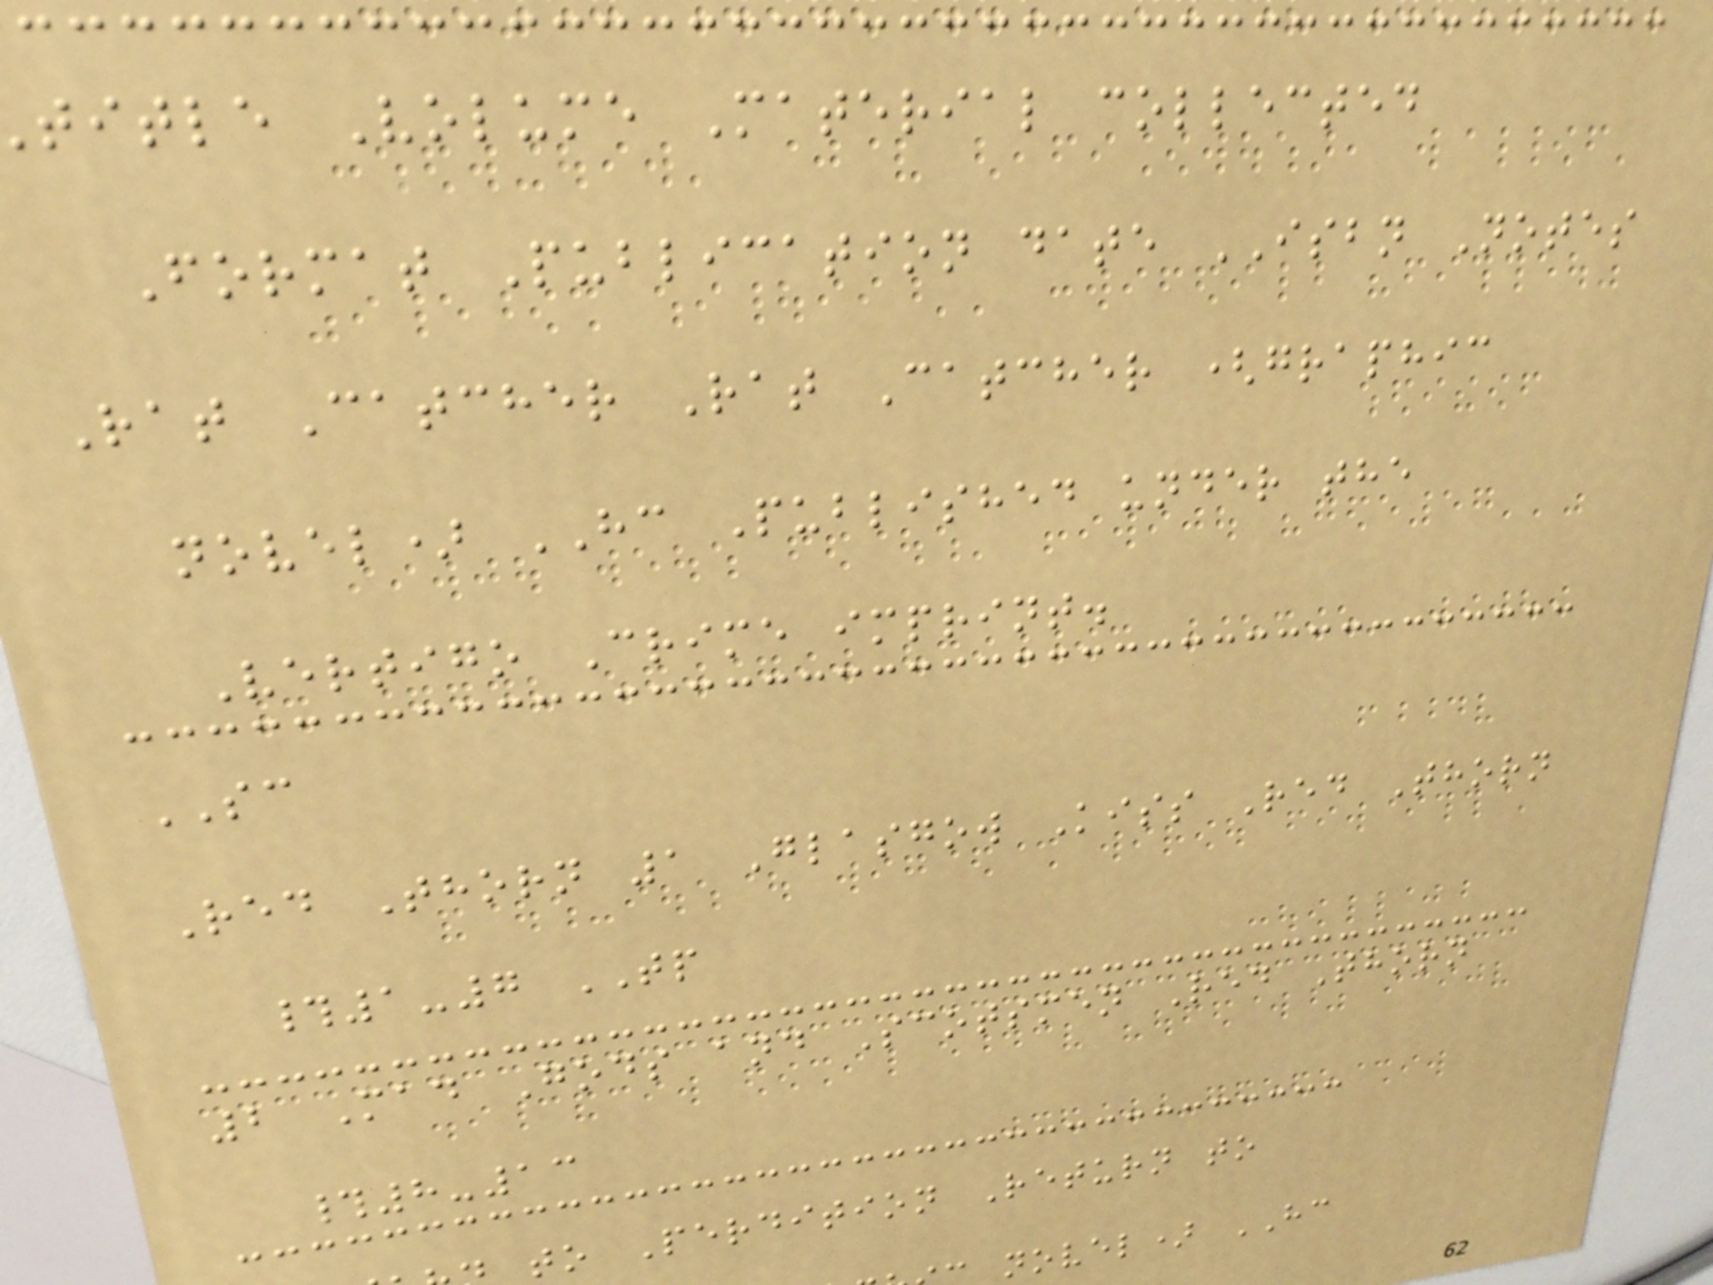title Volume Material collected
Format Publication date ISBN Notes
Rat Catcher Rat Catcher (graphic
novel) HC Published under the
Vertigo Crime imprint.
SC
Red Thorn 1 Glasgow Kiss Red Thorn
#1-7 TP
2 Mad Gods and Scotsmen Red Thorn
#8-13
to Perdition Return to
novel) HC
